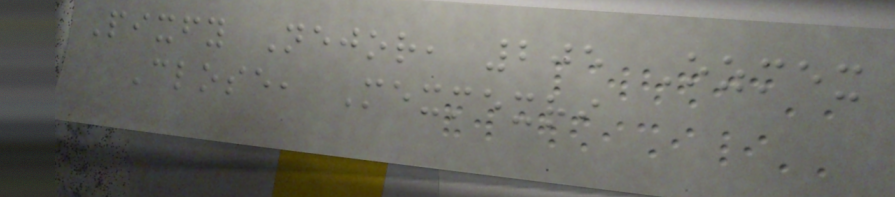Pixfy Nejor, 205 Ozmex
Close, Mexmexri
